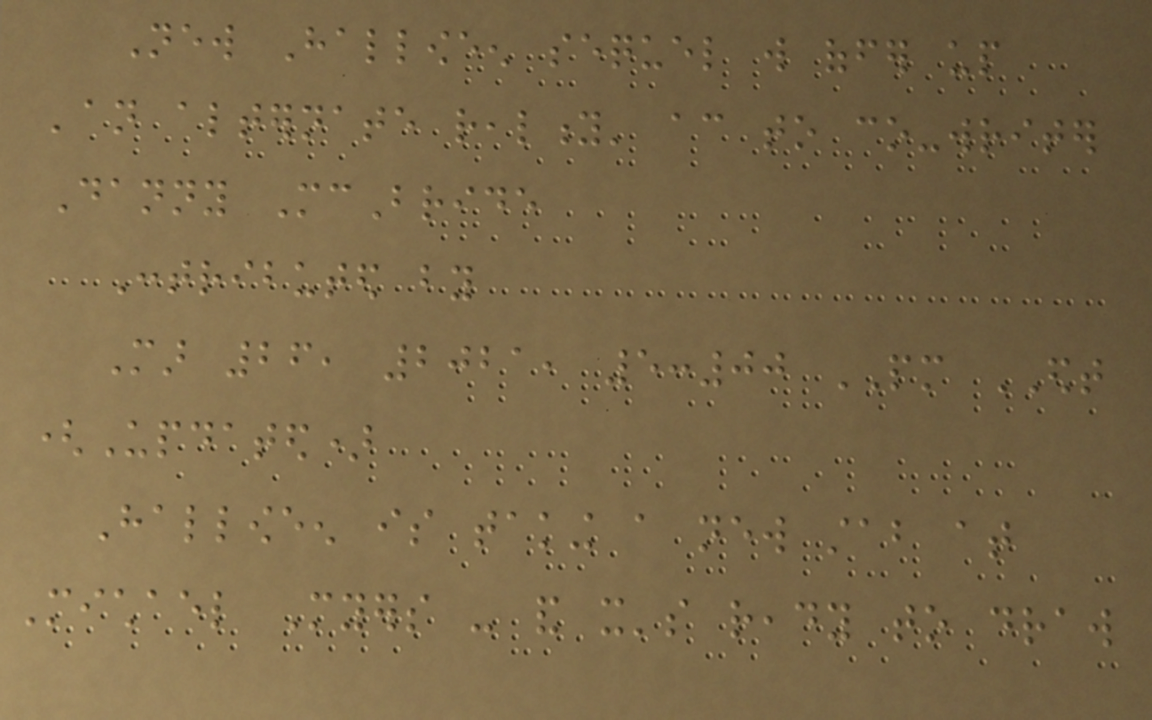New Halloween sequel will offer up
'an alternate reality' according to co-writer
Danny McBride
Contributed by
Mar 26, 2021, 5:00 PM EDT
(Updated)
Halloween is taking a new stab at
Michael Myers - and it's ready to draw
